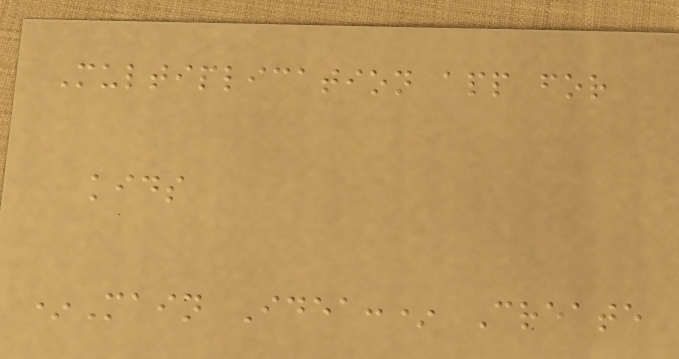Multiplication app for
kids
*Main Idea:* Create
